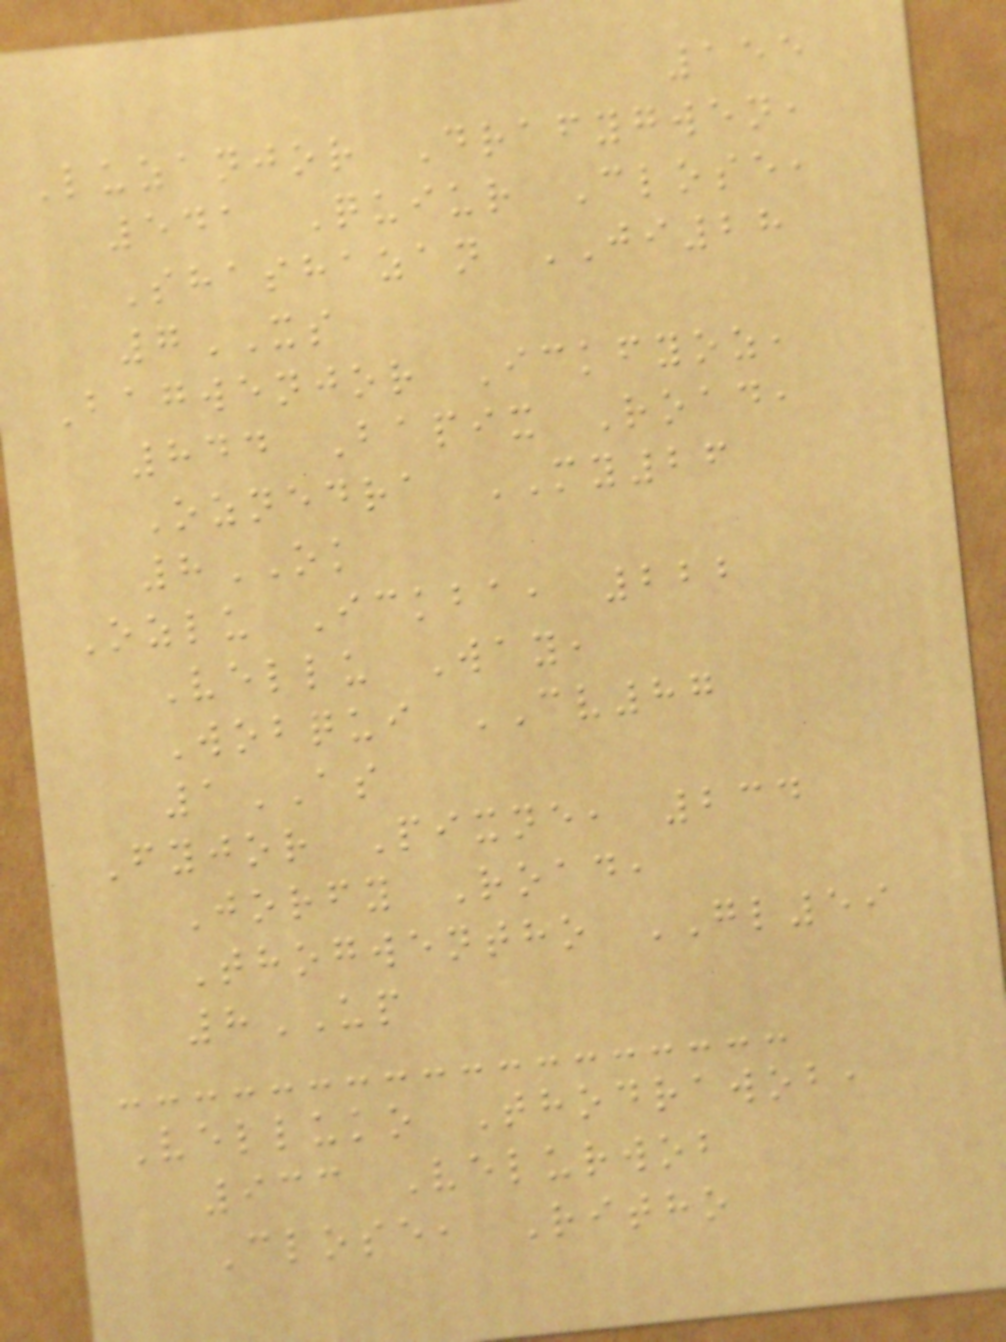155
Luzanjor Drafygwen,
541 Quiur Close,
Shashazan JI28
7XS
Bagwenjor Ickfyoz,
844 Bapix Road,
Oznedra MY26
8OK
Ozlu Ickba, 222
Vellu Way,
Wobqui CV87
1AS
Fyjor Pixne, 234
Jorfy Road,
Thogwentho GL59
8UP
Velluko Thodrawob,
933 Velurwob
Close, Ritho
